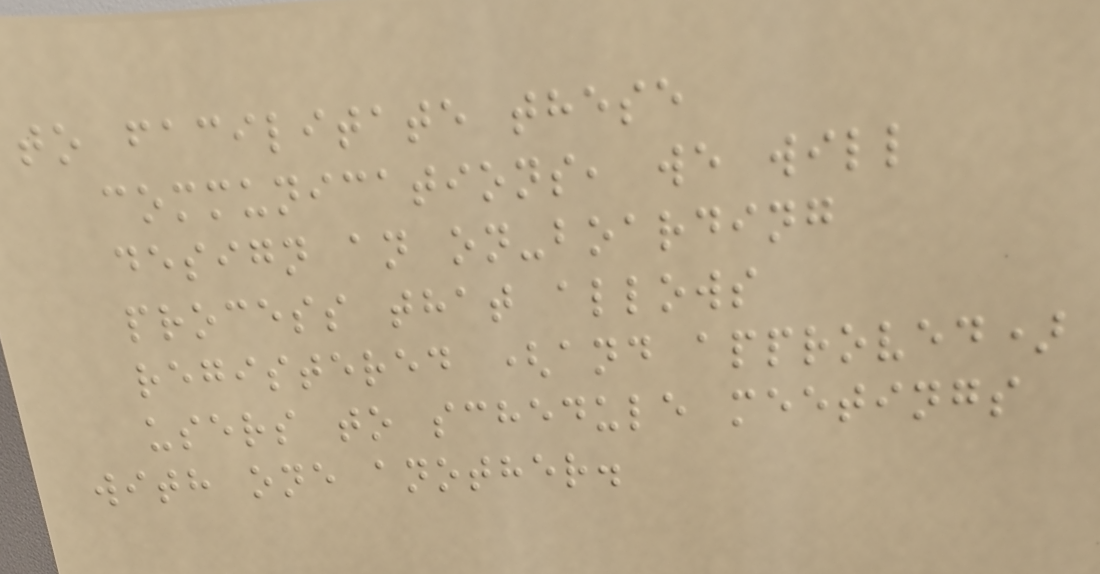to facilitate these
communications, we will
design an on-boarding
process that allows
registered (and approved)
users to schedule meetings
with one another.
